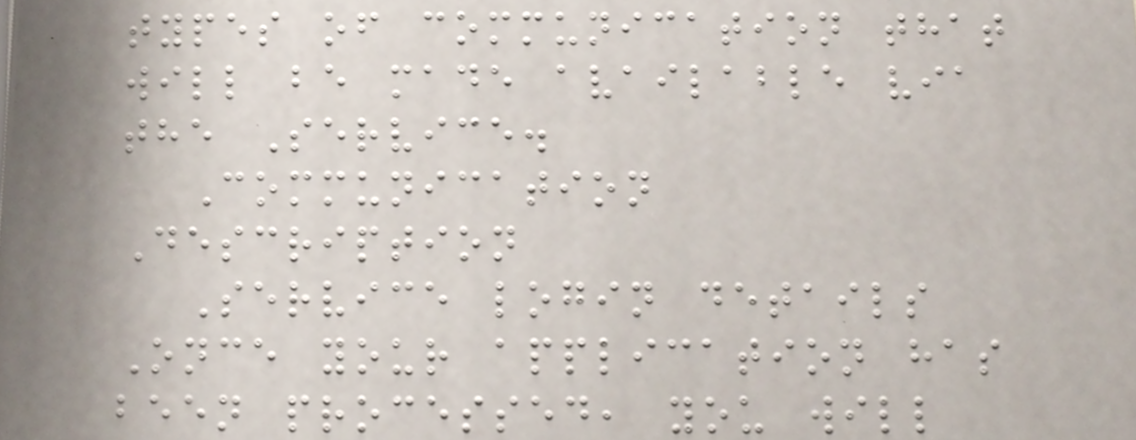types of communication that
will be made available via
the Service.
Communication
Description
Service login details
Once your application has
been processed, you will
